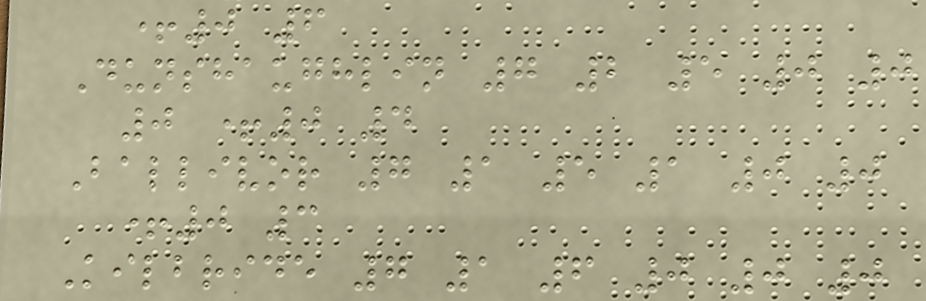+0 6
Dunshaughlin 7 2 5 0 0
0 +0 4
Ballivor 7 1 5 1 0 0
+0 3
Kilbride 7 1 6 0 0 0
